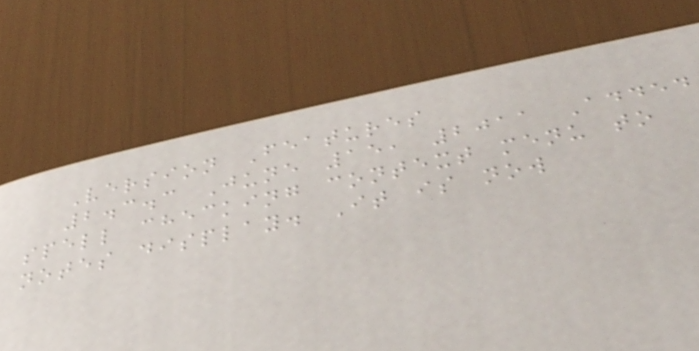Version Features
2.3.3 June 15, 2011 Added
spell checking context menu to
notes display. It is now
